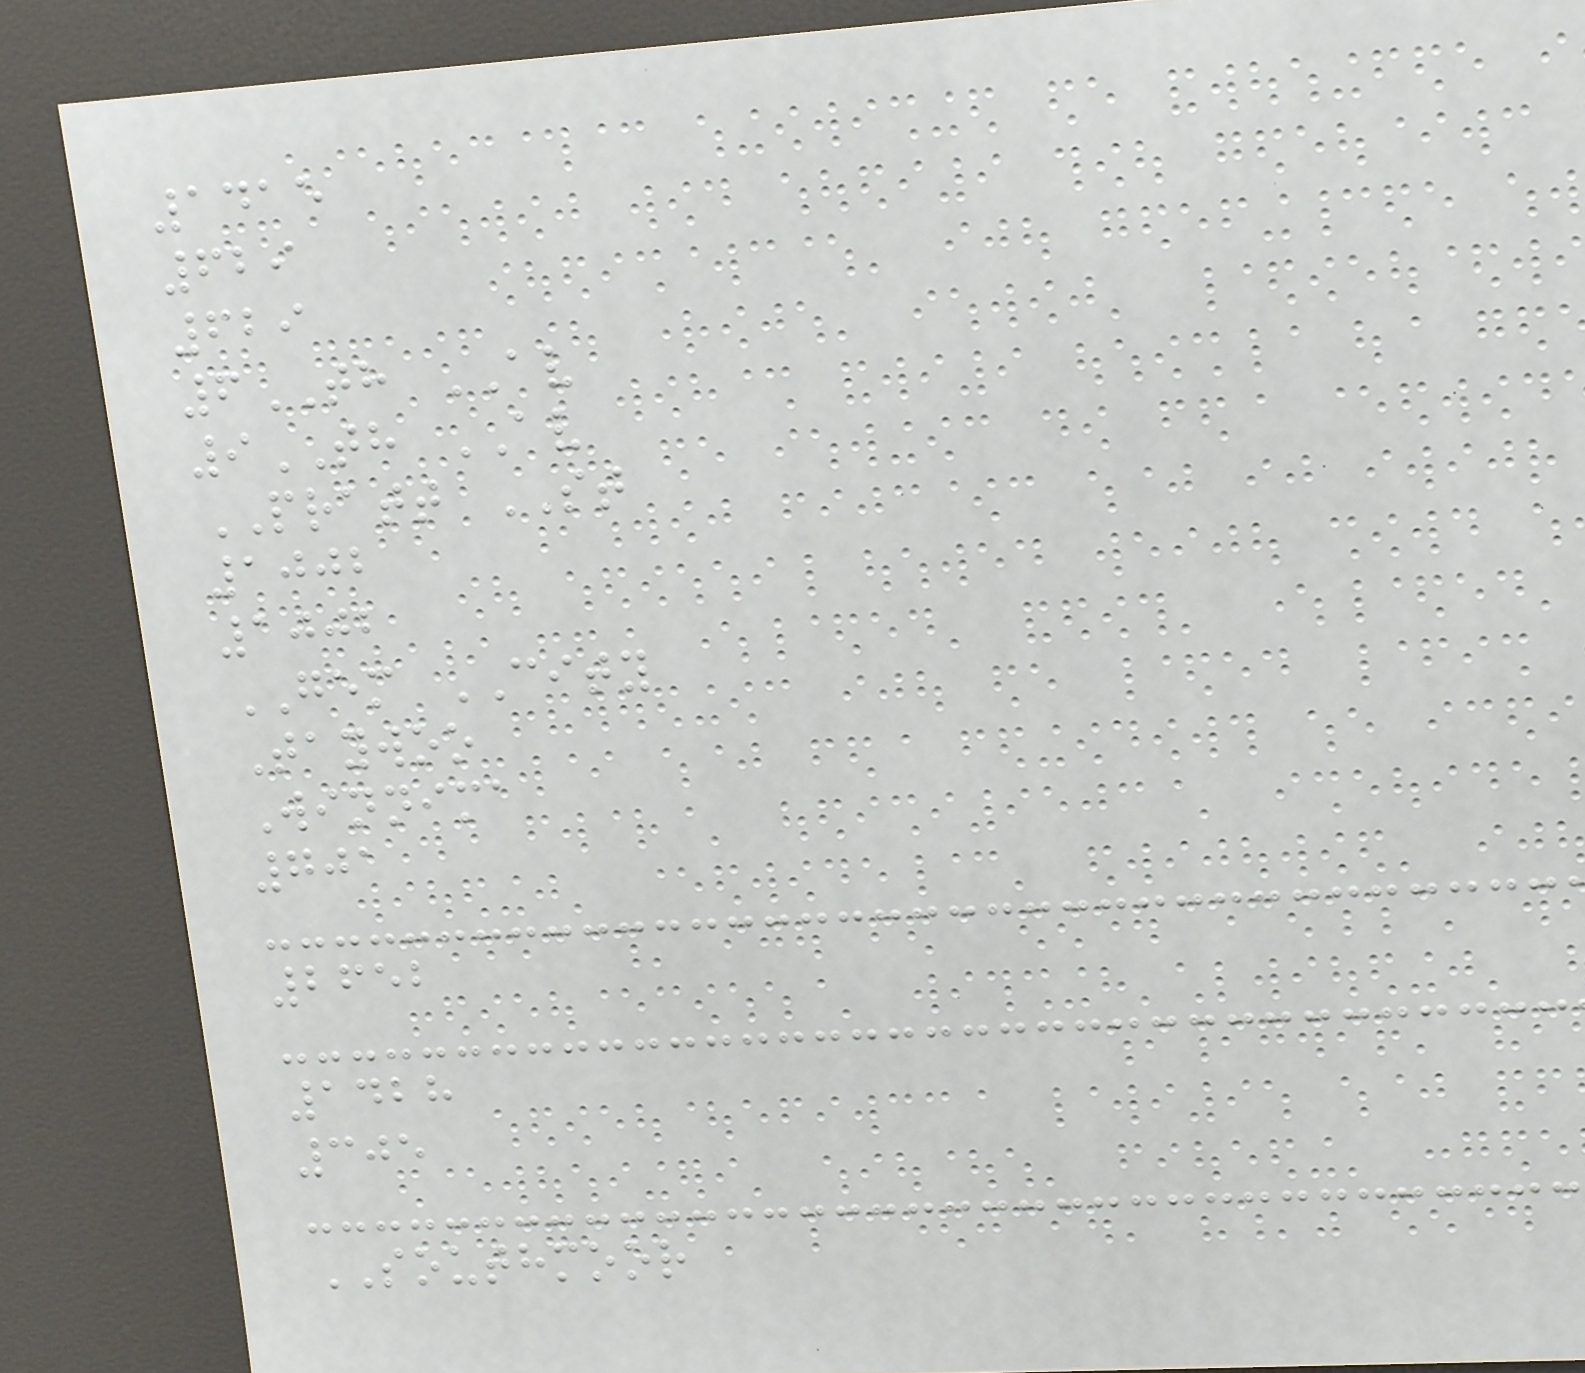1415
629
629
6TH AV
9TH AV
PRATT ST
1002
1002
GEM CITY
Taywoo
Winnima
701
2652
1428
305
SOUTHMOOR
